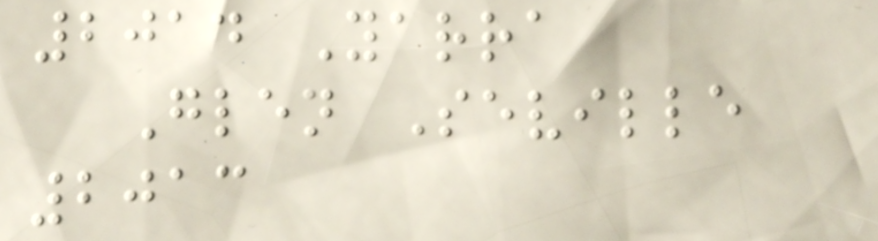2014 Yarra
Glen Seville
2013
